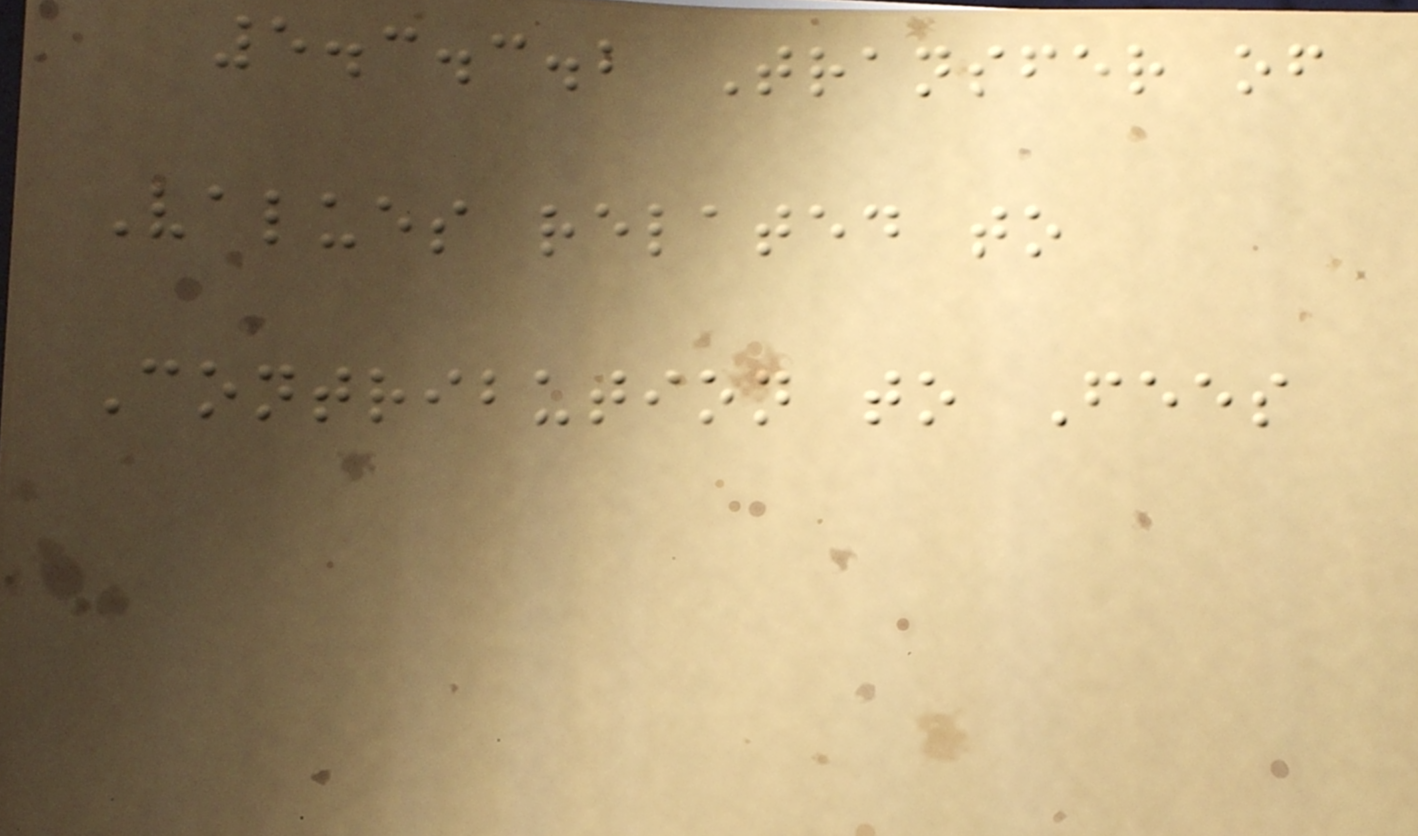5.3.3.2 Transfer of
Values related to
Contribution to Fees
